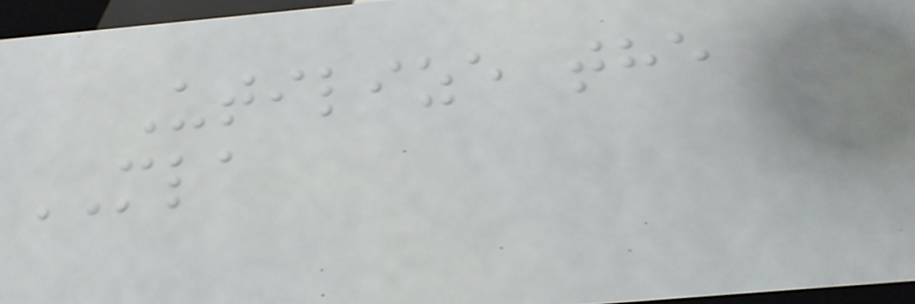Utilize the
MLA
